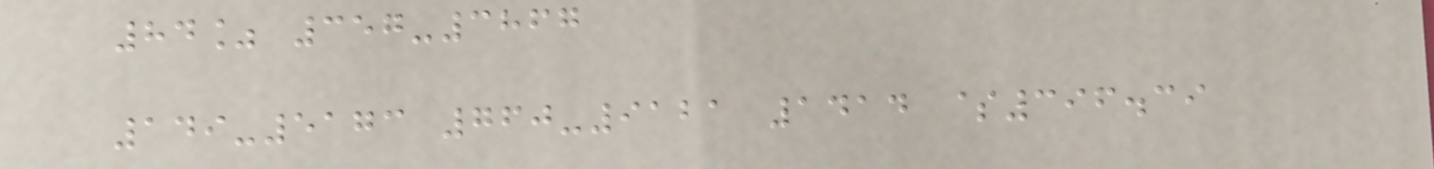84% 357-3867
149-5173 760-9121 1414 $396.39
